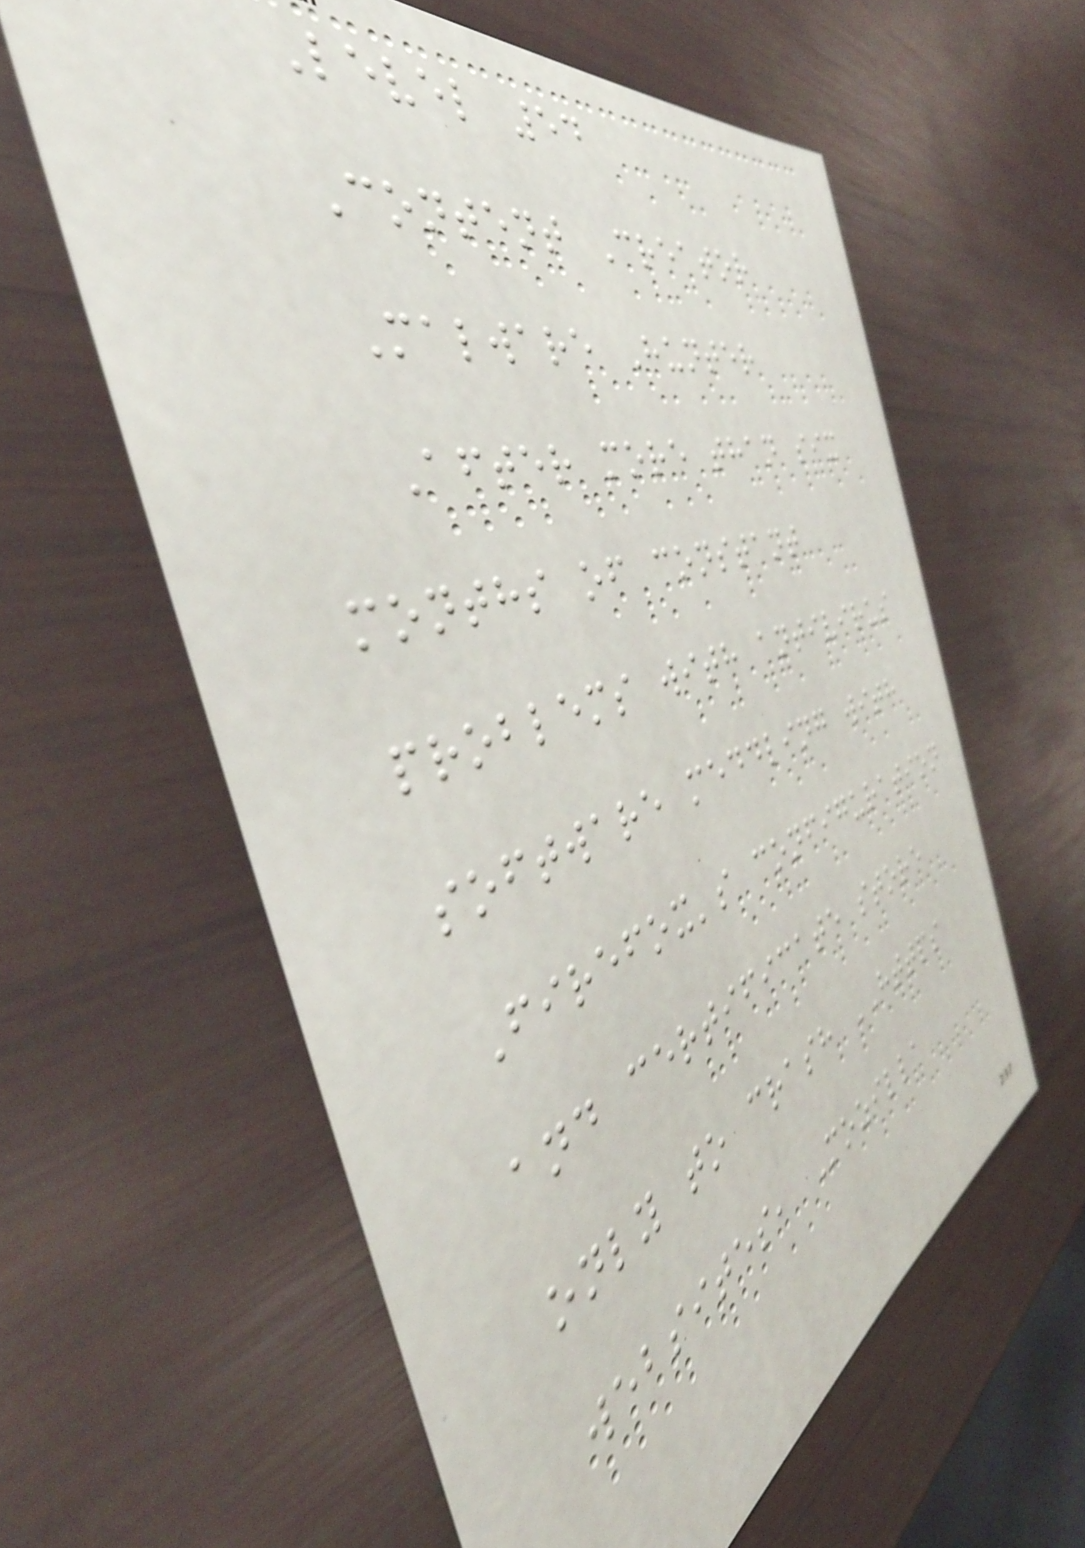Level 54
Content Creator
Malware Hunter
After more than six
months of constant
problems with antivirus
software meddling with
Firefox's configuration
and certificate store
only to crash HTTPS
websites, Mozilla
